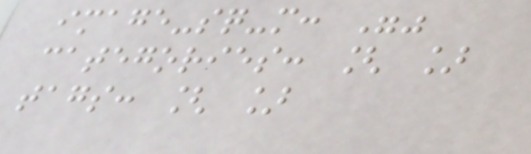image-sq-m: ""
categories: [ ]
tags: [ ]
